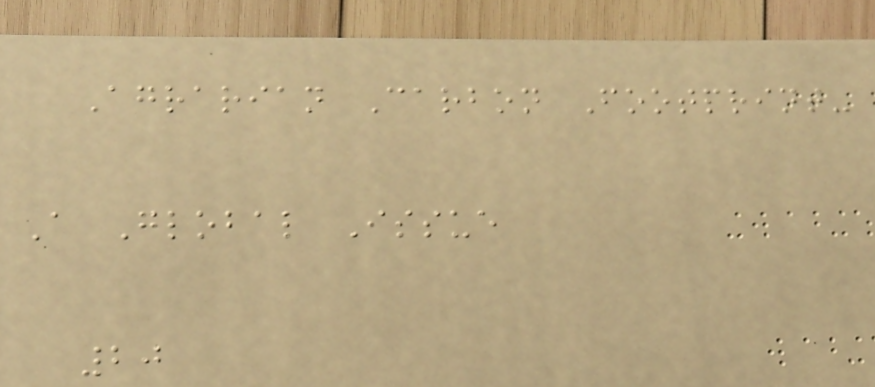Agrarian Carbon Footprint-
A Global Issue
20
